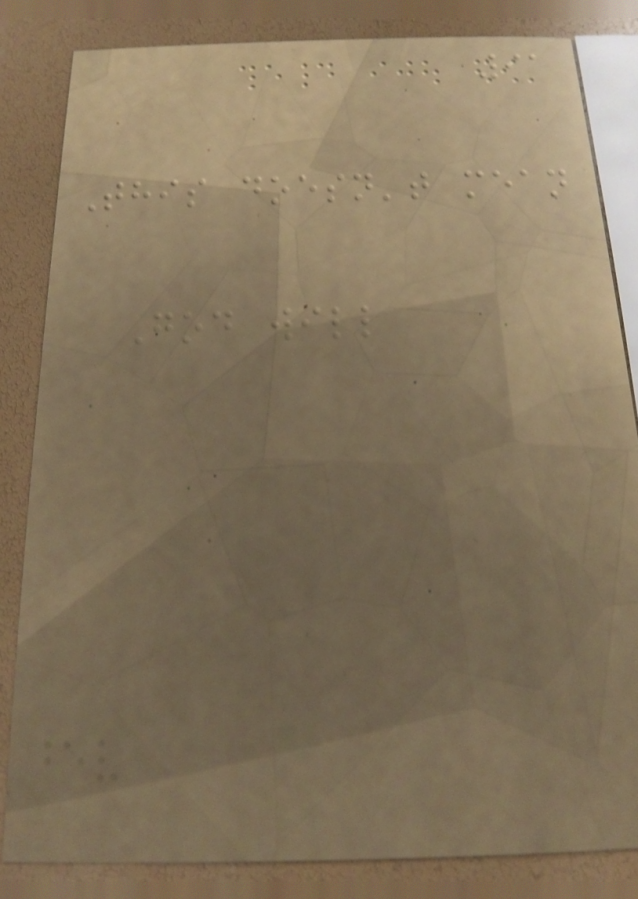91
This doesn't mean
God will
